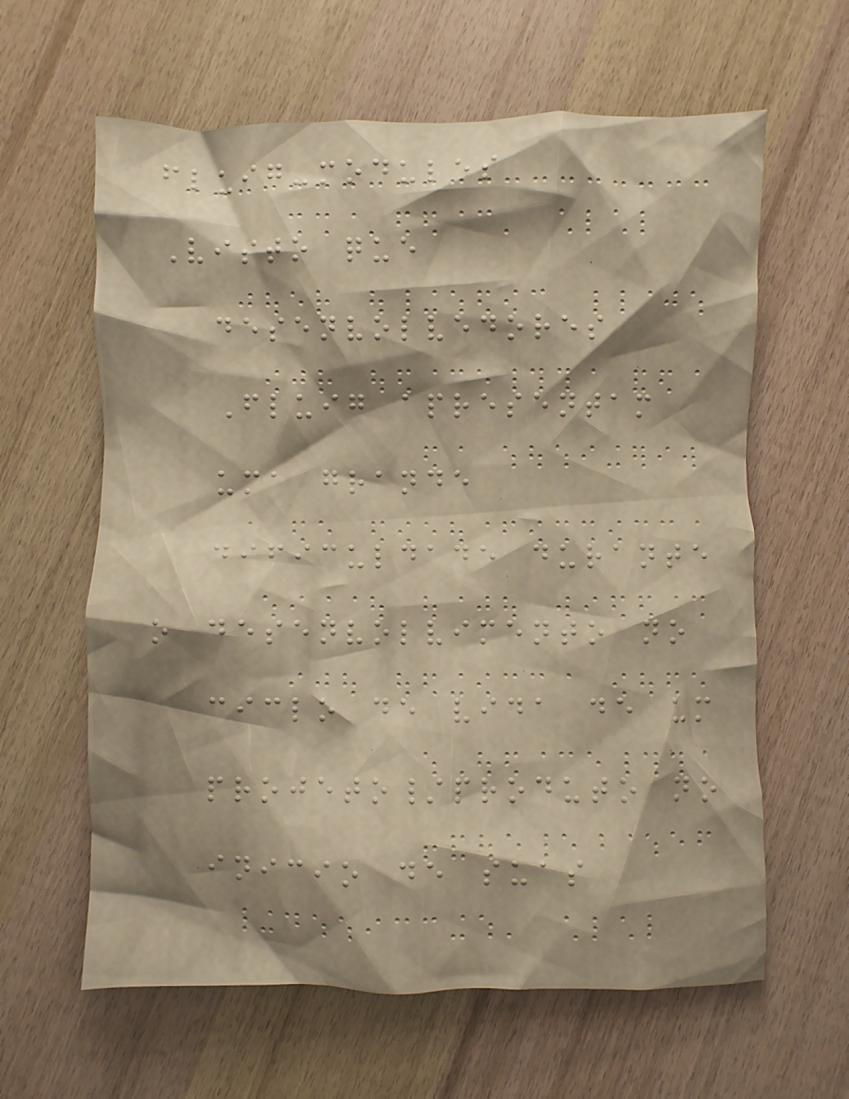fluig-modules
Visto que
desenvolvedores
Fluig apresentam
uma grande
dificuldade durante
o desenvolvimento no
ciclo de vida de um
projeto/produto no
inicio de suas
